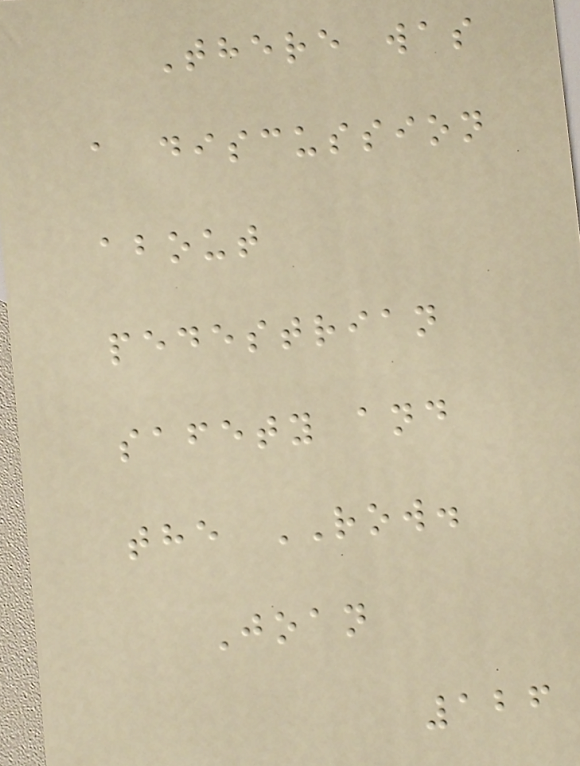There was
a discussion
about
pedestrian
safety and
the ROW.
Joan
126
